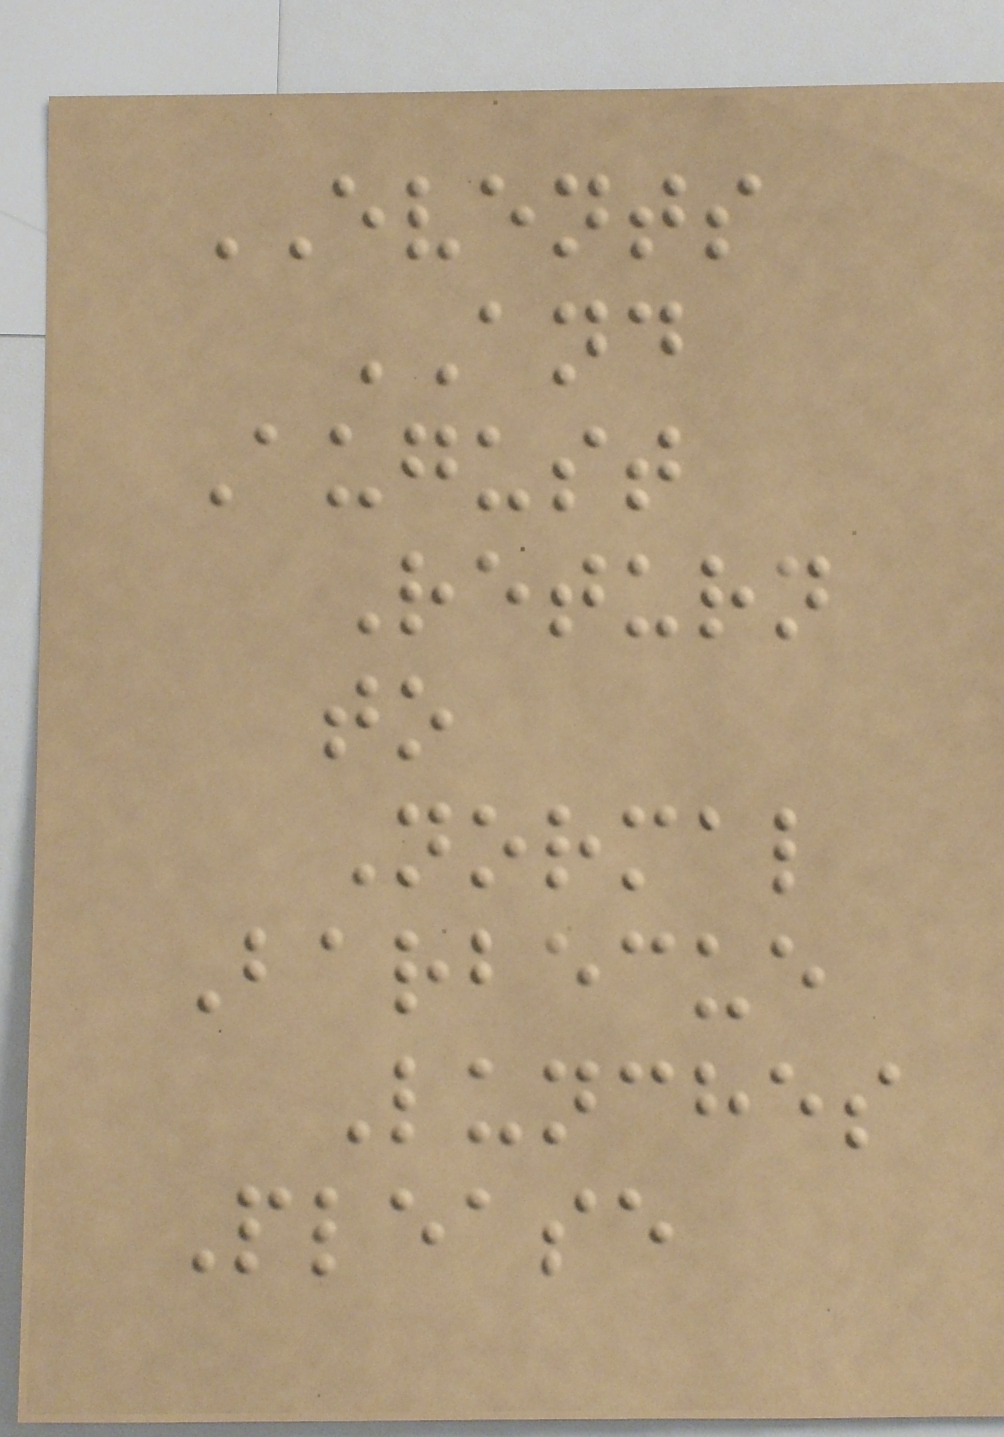EVENTS
AND
August
Return
to
Normal
Barbecue
Lunches
Please
